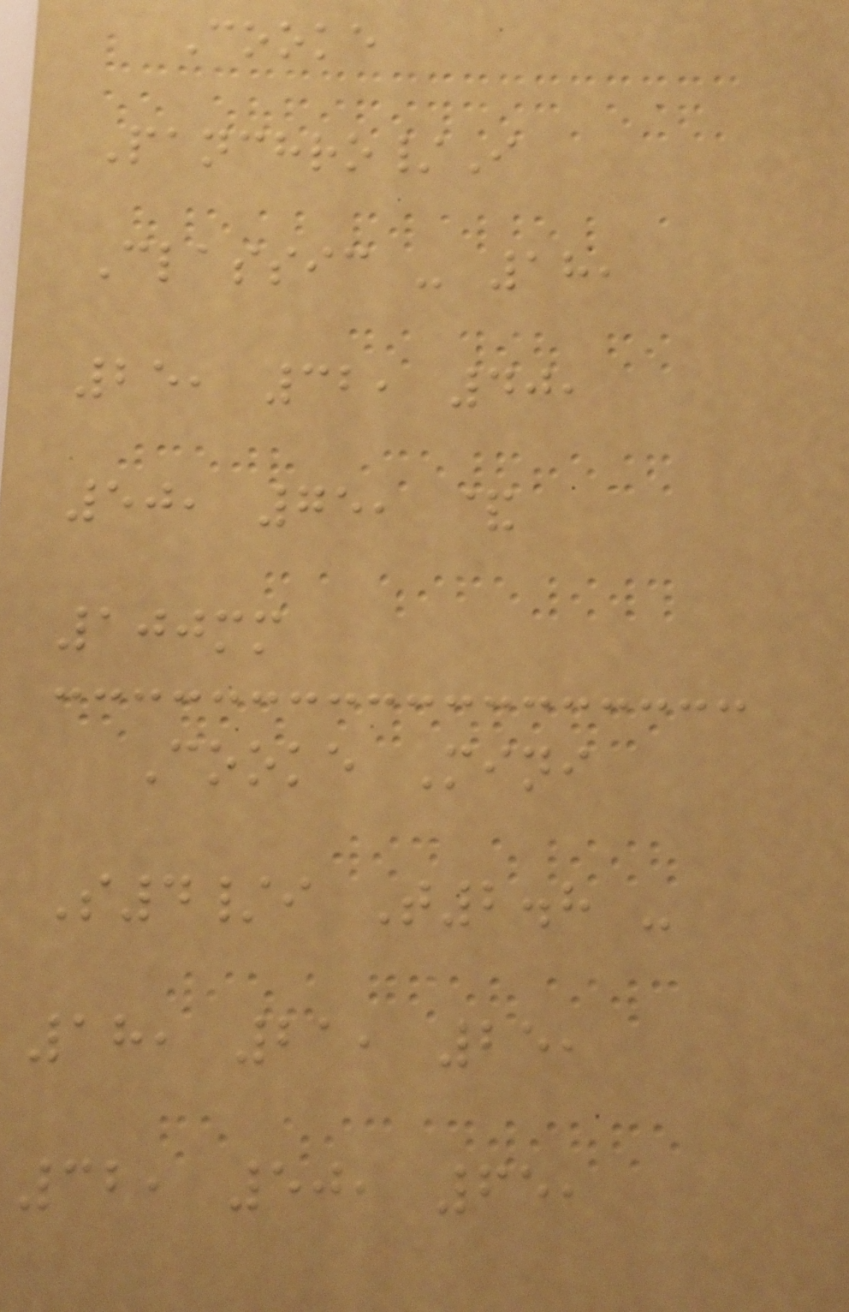Cooke
Panchro/I
Classic - 18,
25, 32, 40,
50, 75, &
100mm
Cooke Mini
S4/i T2.8 -
18, 21, 25,
32, 50, 65,
